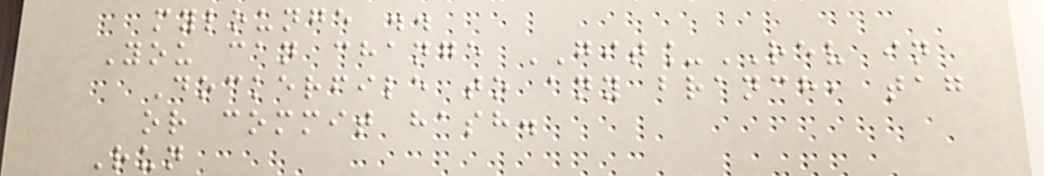mylounge ..
You can change GIT_REV in
Dockerfile to any branch, tag
or commit hash.
Run
